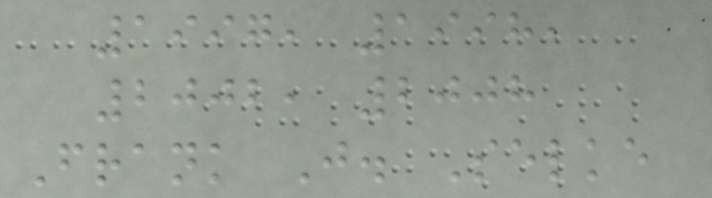1997, 1998,
2002, 2008
Frank J. Selke
